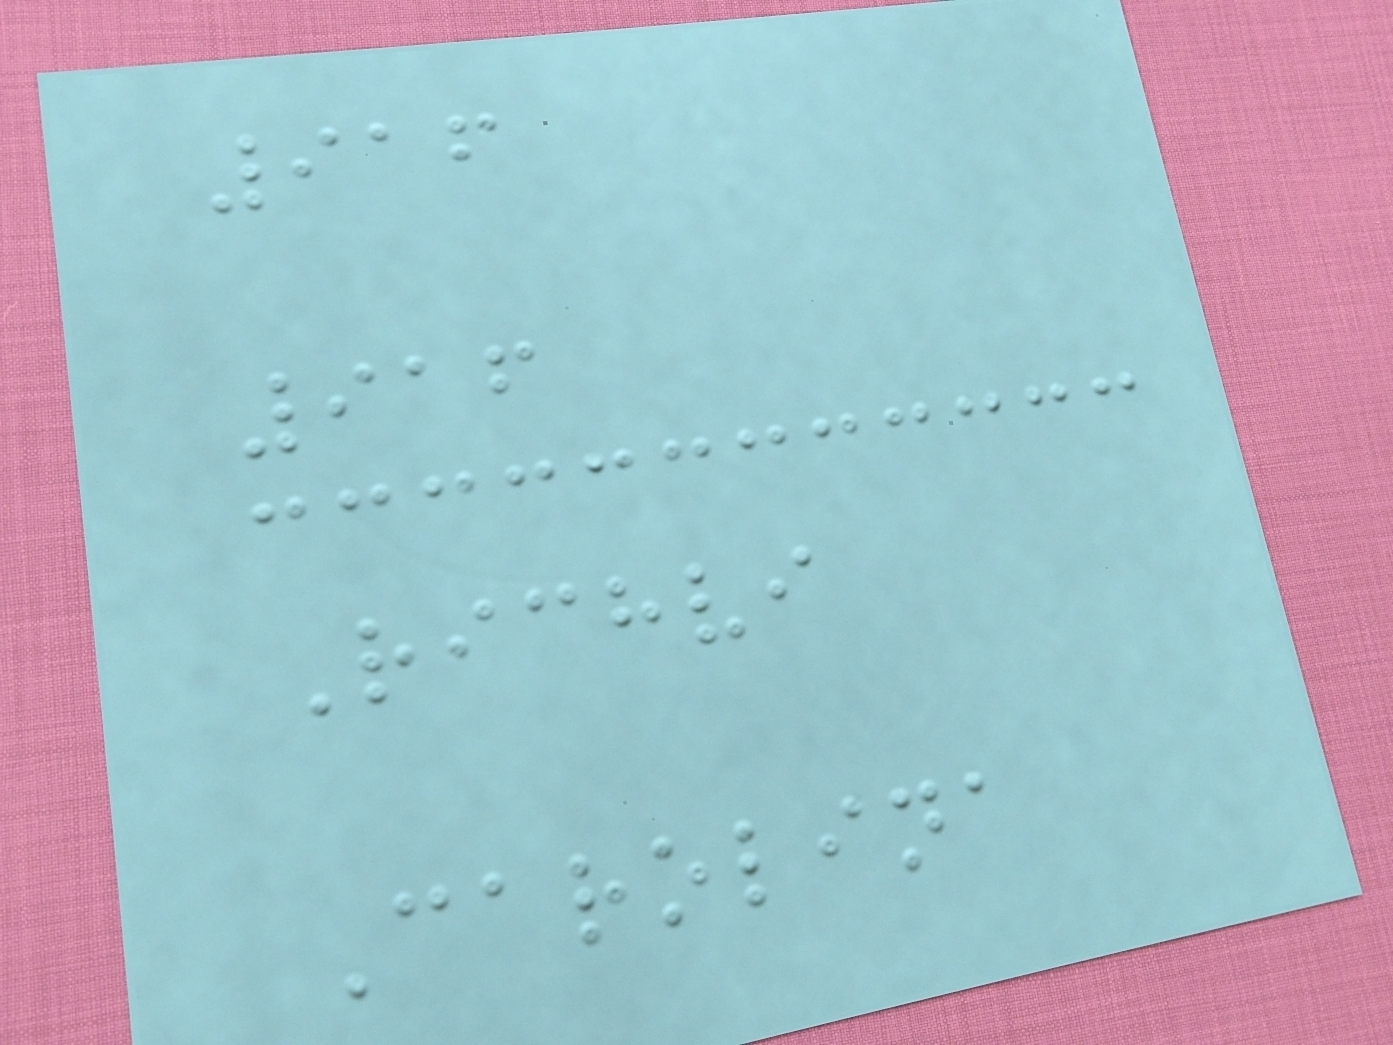916
916
Richvi
Carolina
